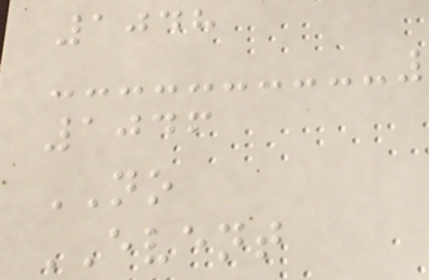1048
1046
NO
EVENT
